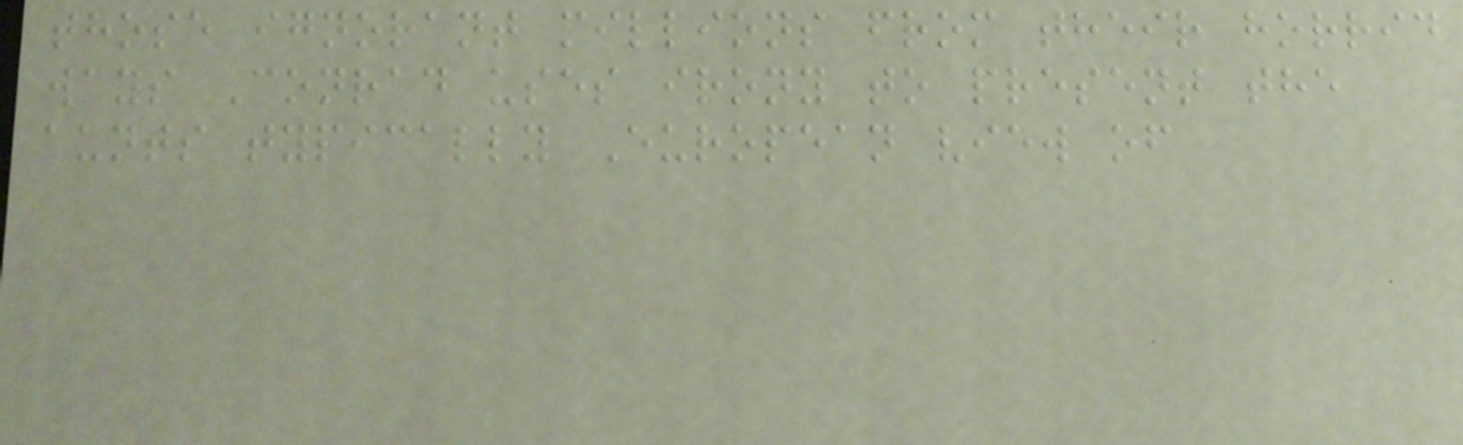those ignorant millions from their horrid
ways Conrad uses irony to present the
aunts typically European view of
